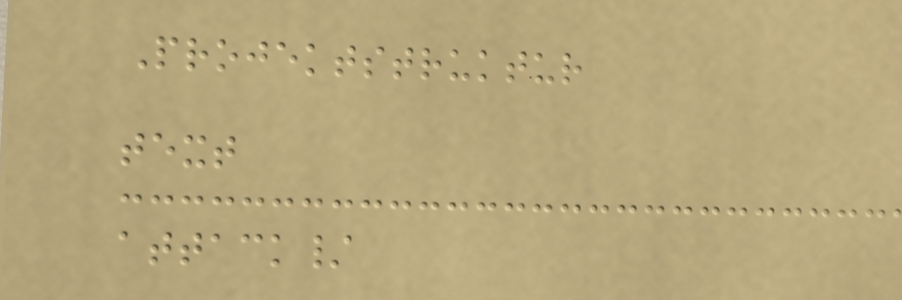Projektstruktur
text
attack/
